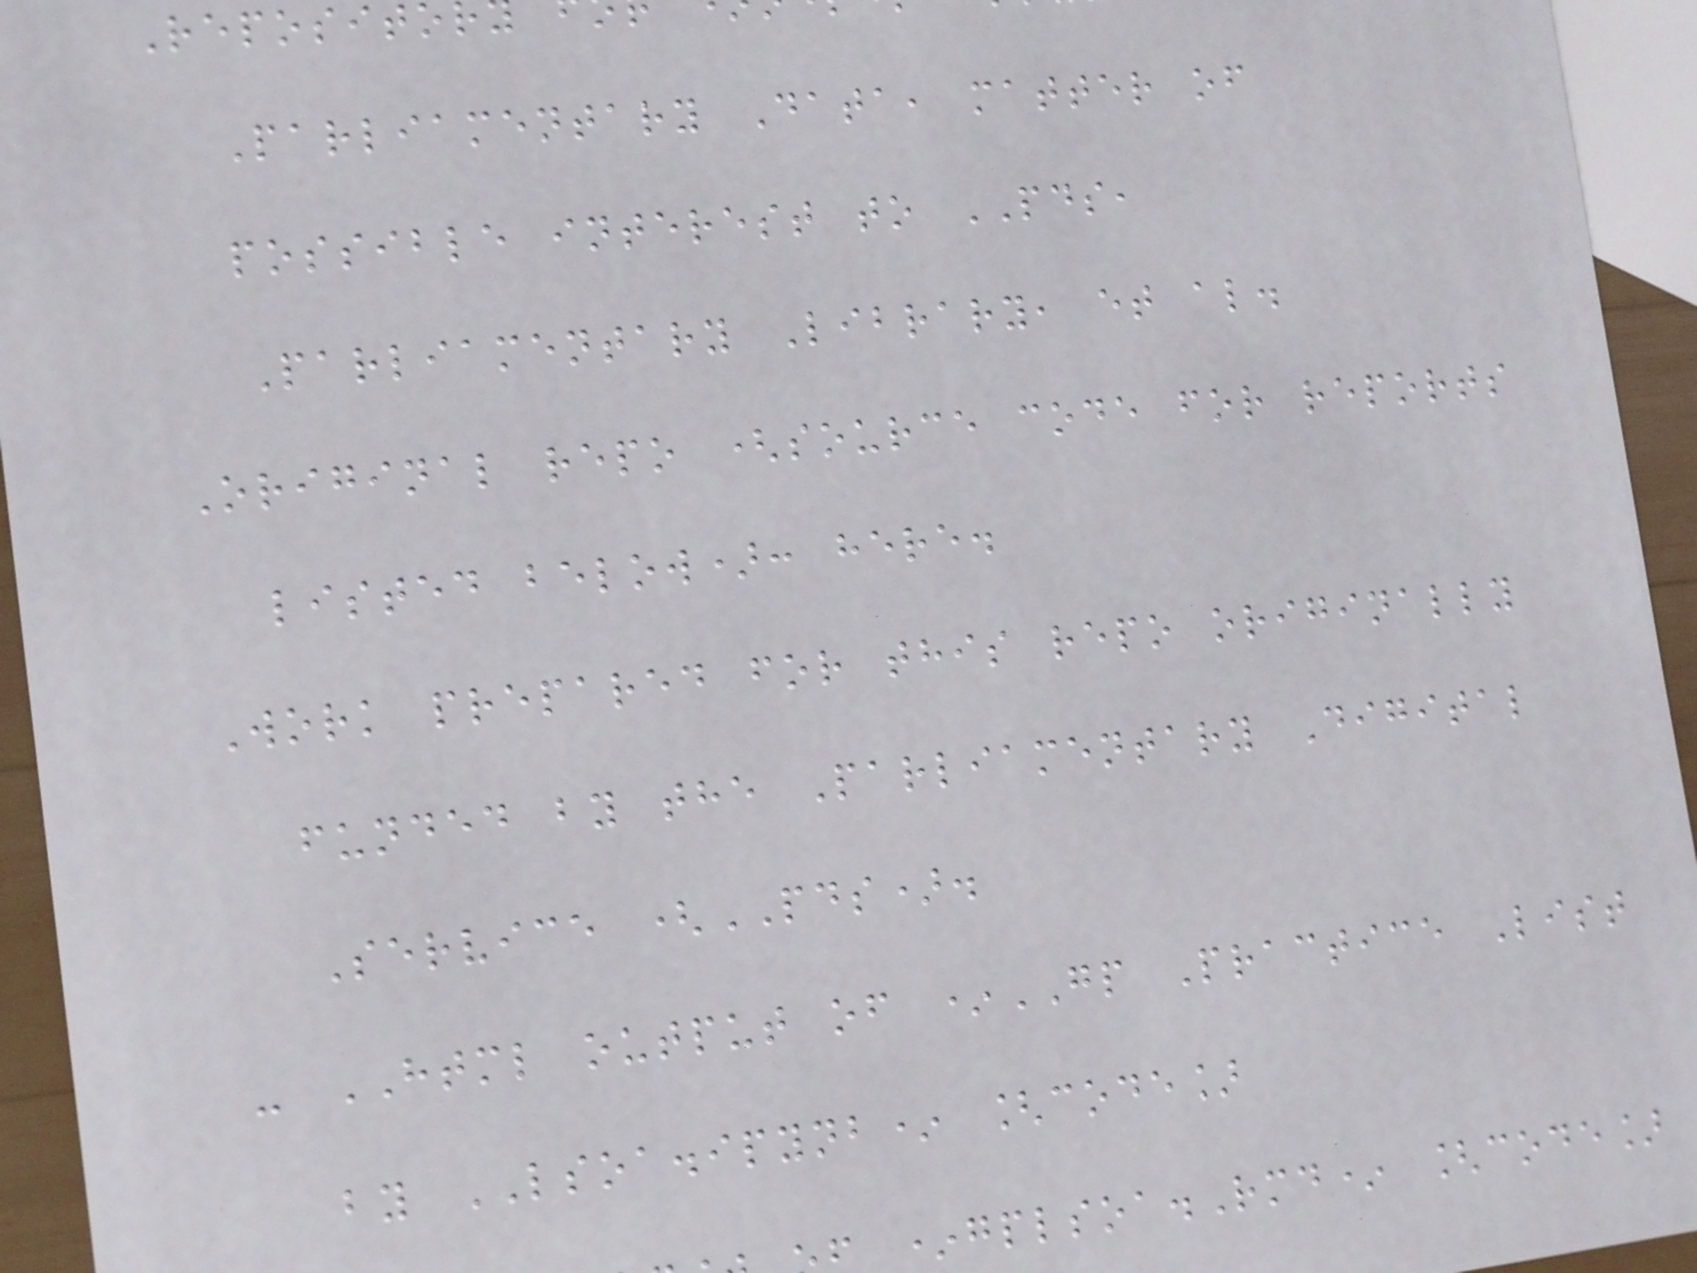Reposito
Parliamentary Data, matter of
possible interest to PDS,
Parliamentary Library, et al.
Original repo (source code for reports
listed below): here.
Work prepared for this repo originally
funded by the Parliamentary Digital
Service (PDS).
- HTML output of *GP Practice List
by LSOA.ipynb* [code]
*gplsoa.Rmd* [code]
